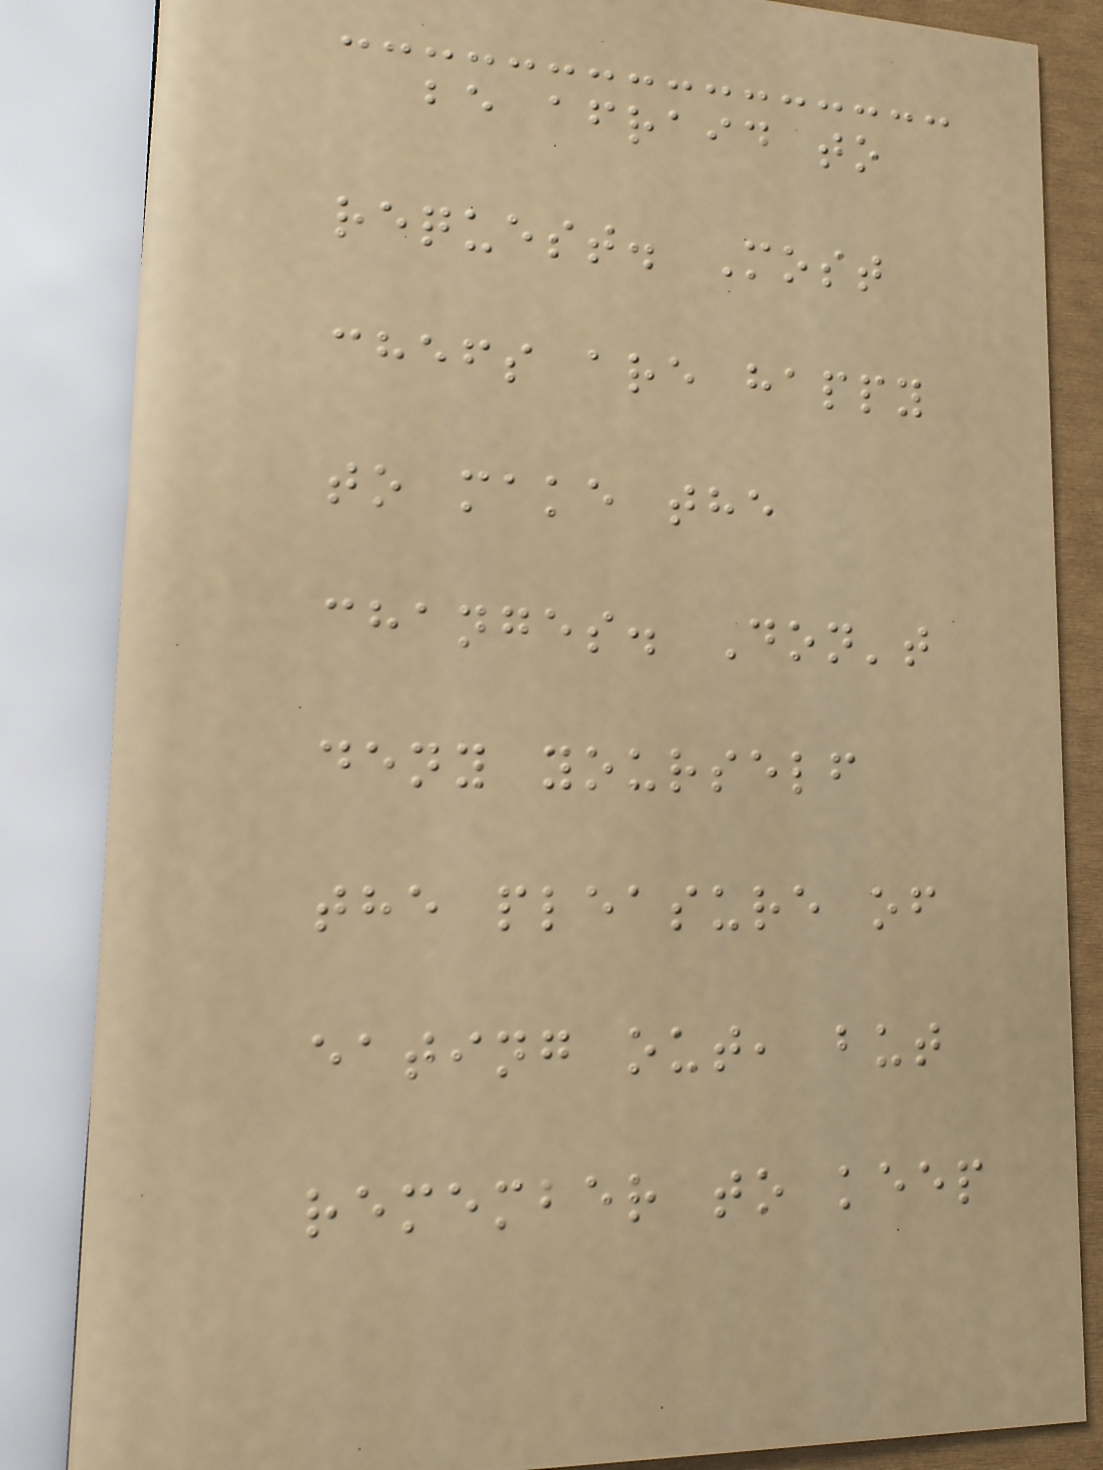be afraid to
request. Most
chefs are happy
to make the
changes. Don't
deny yourself
the pleasure of
eating out, but
remember to keep
